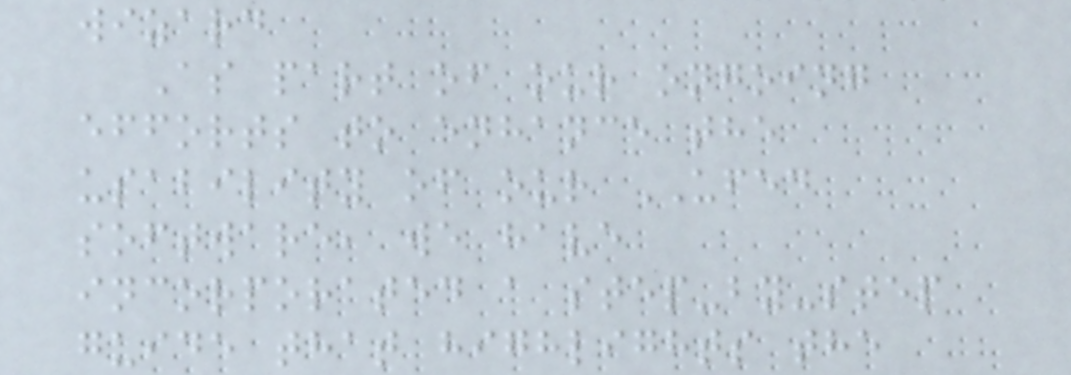wizard
As part of our ongoing
efforts to enhance the
usability of our UFED
software, we have
incorporated a step-by-step
guide that highlights the
